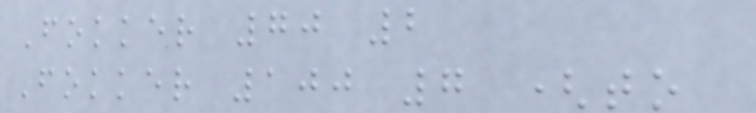Fokker 70 2
Fokker 100 7 (to
